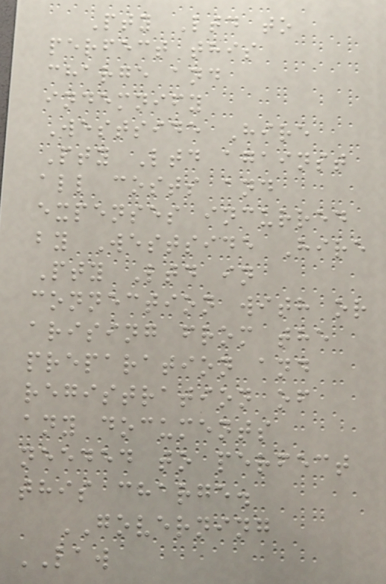Pty Ltd to
perfect this
charge and
indemnify
Westside Hire
Pty Ltd against
all costs and
expenses incurred
by Westside Hire
Pty Ltd in
connection with or
arising from the
preparation and
registration of
any documents
needed to perfect
this charge.
GOVERNING
LAW
